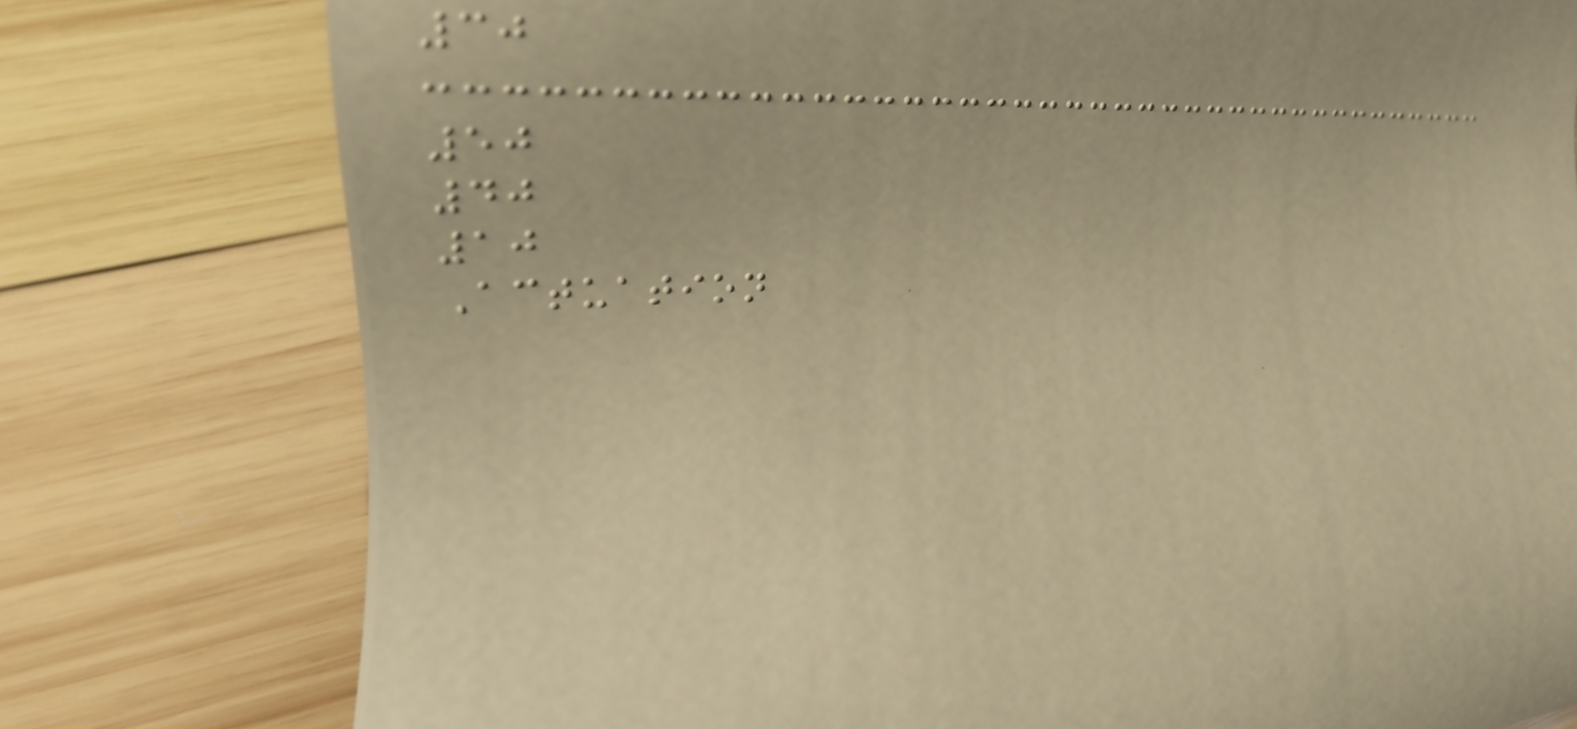30
50
40
10
Actuation
